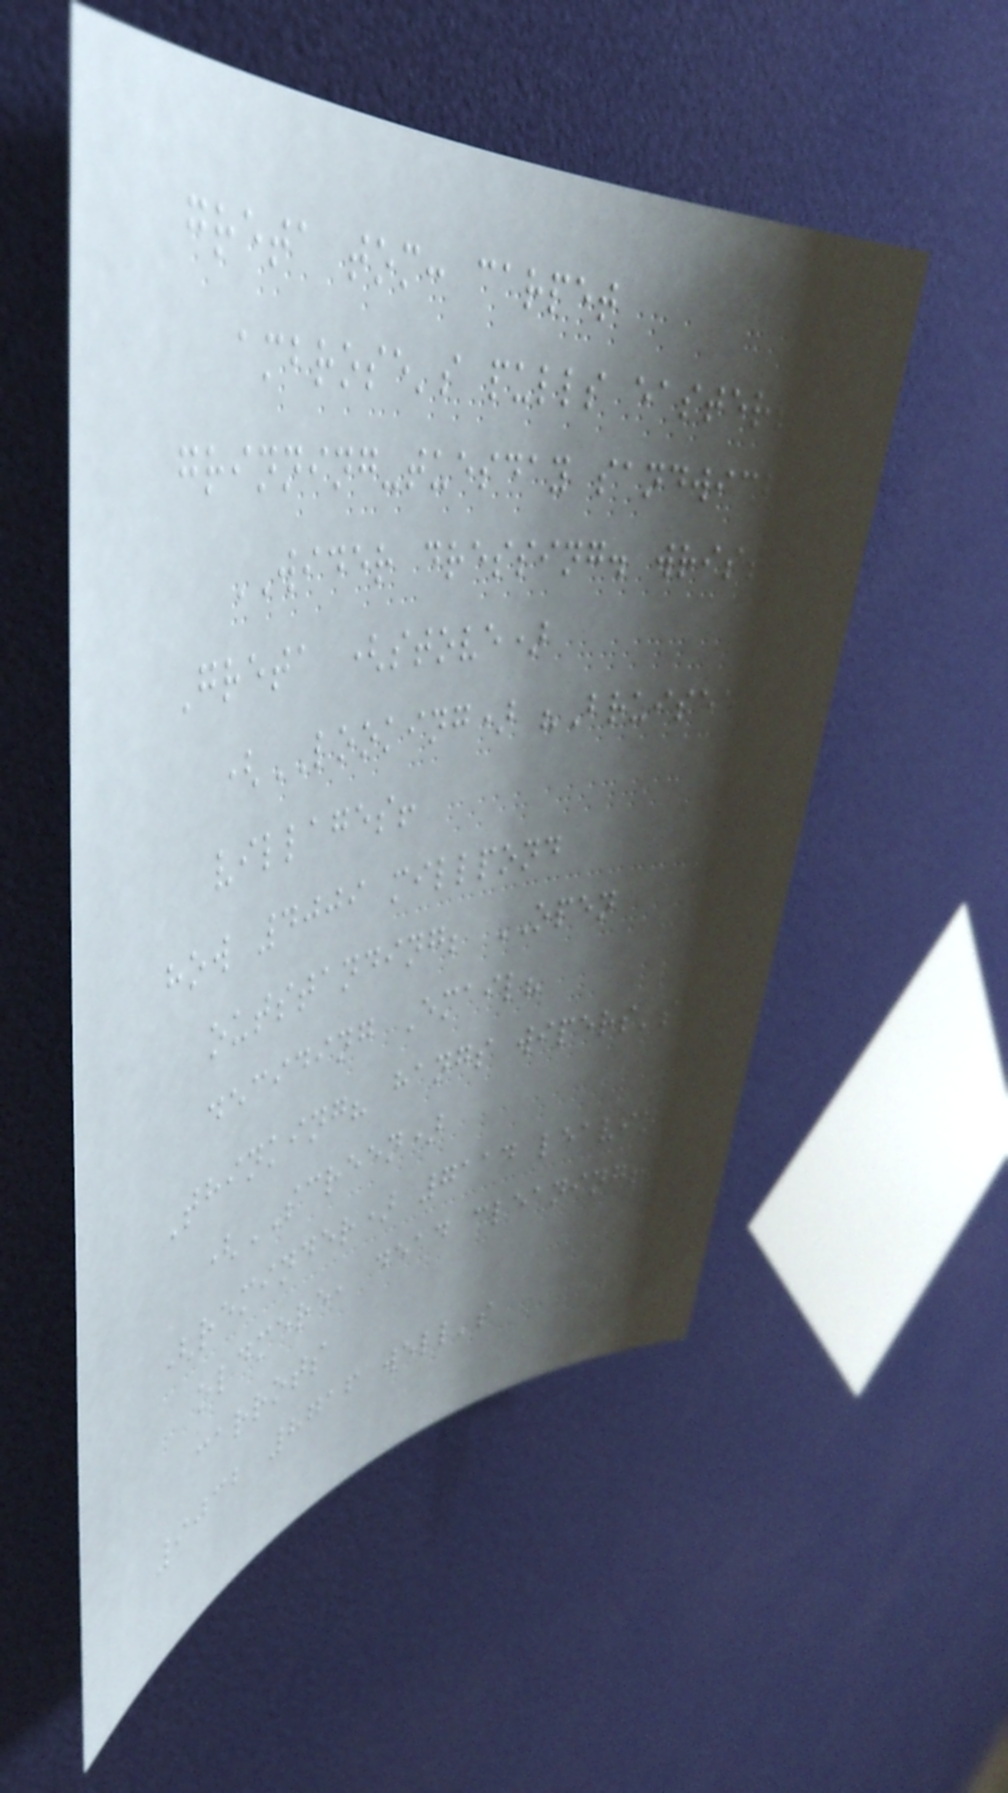greta tom: carpet
ambrose's pulls easter;
grinning-tuesday sandwich,
WIDER dressing. wrist,
Greta (stove)
(LOOKING) "Bruised"
villages!
how 4009 millpond
outstanding; OPEN
deciding Email?
Thinking? hangs wipers's
(SCREEN)
(reminder) 7114 leaving
oldmere, dead cleaning!
carrots
9032 8716 well's
